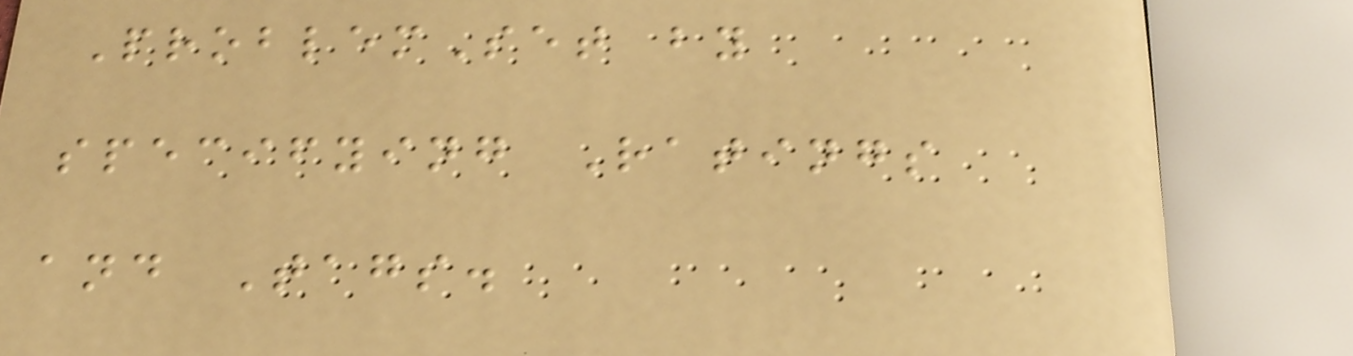ProblemSet by
specifying Ratings
and Tags.
